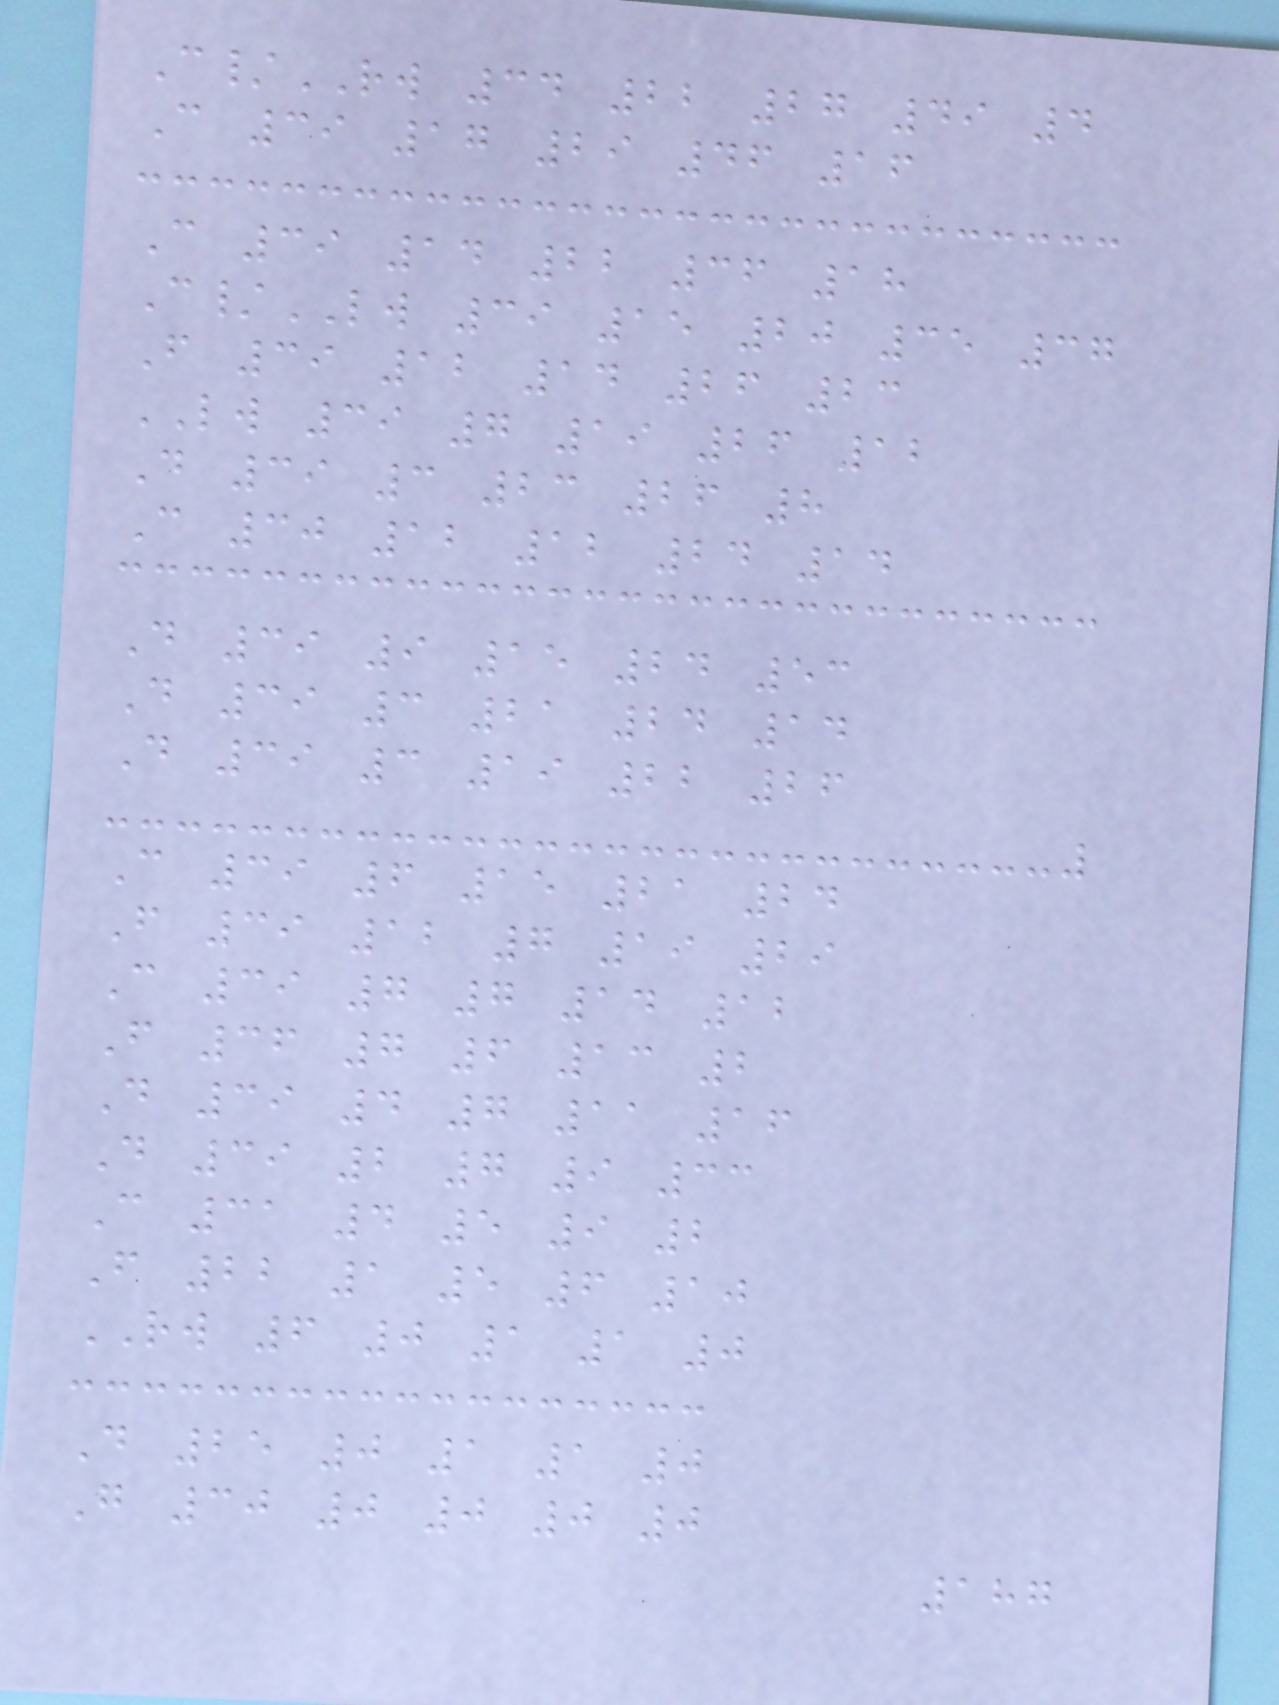C/RW 34 22 27 49 4
C 39 17 29 46 16
C 39 14 22 36 18
C/LW 39 15 20 35 37
F 39 12 14 26 23
LW 39 7 19 26 12
D 39 3 23 26 8
C 30 12 12 24 14
D 39 9 15 24 53
D 39 3 21 24 14
D 39 3 19 22 26
C 39 6 15 21 24
F 39 12 7 19 29
C 39 7 7 14 12
F 36 7 6 13 2
D 39 4 7 11 16
D 39 2 7 9 33
C 31 4 5 9 2
F 22 1 5 6 10
RW 6 0 1 1 0
D 25 0 1 1 0
G 30 0 0 0 0
187
